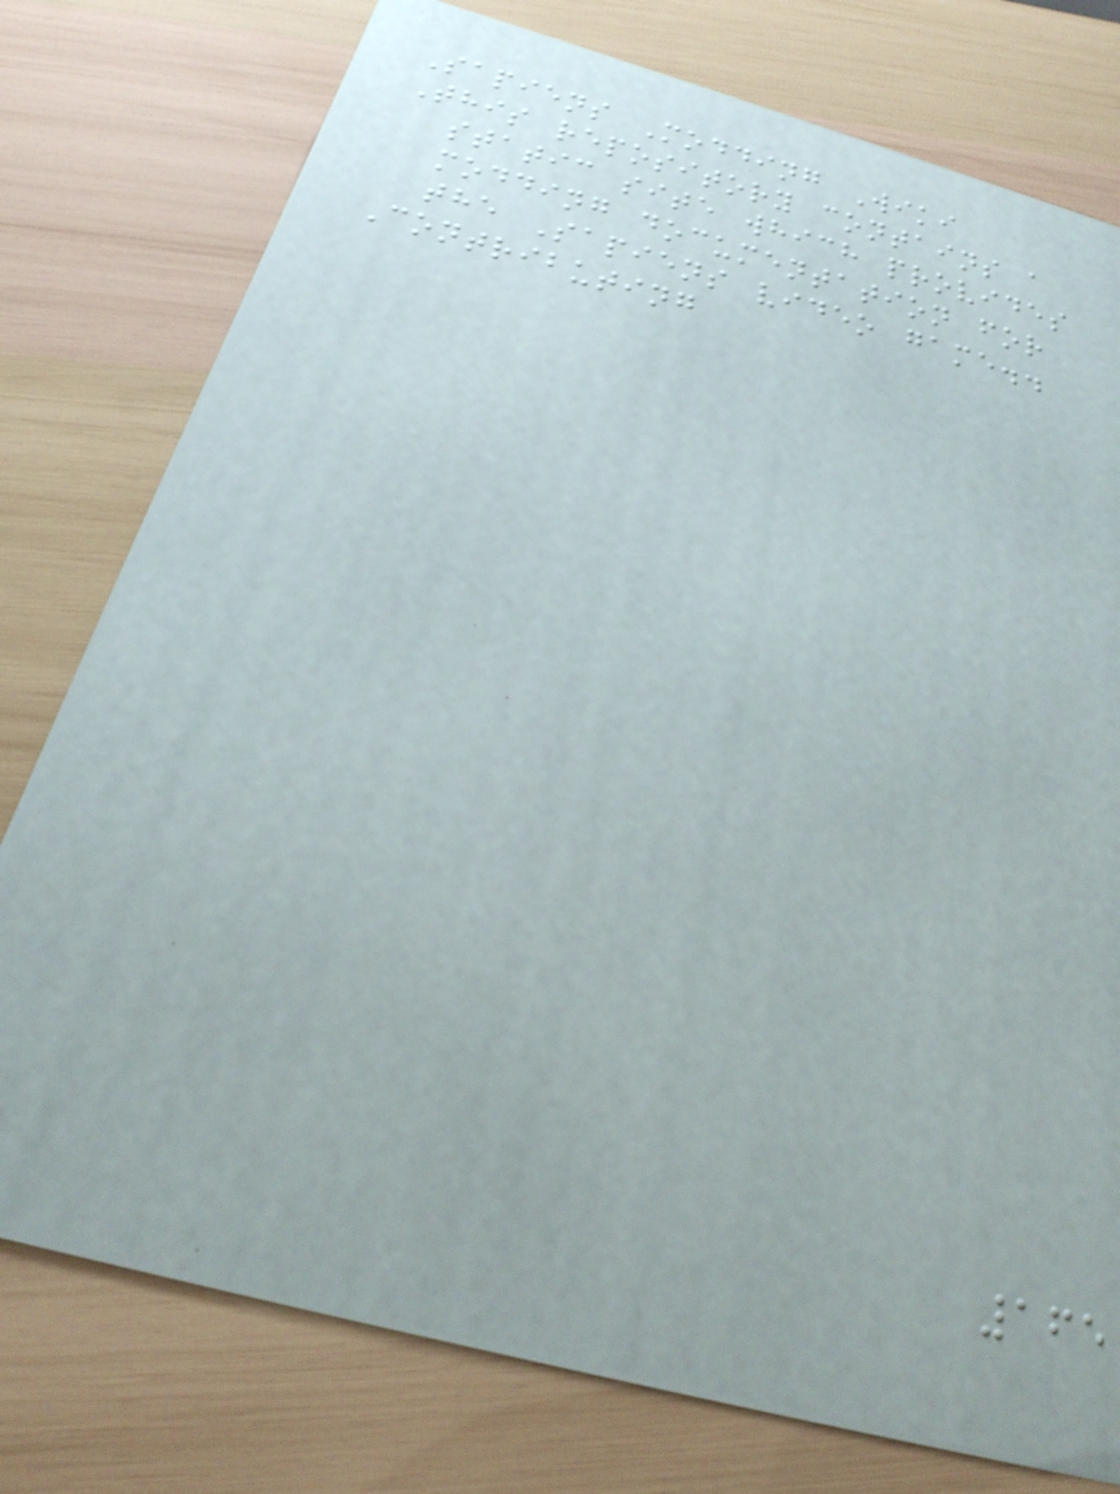Sapiens Modding Wiki
This repository contains a
static site which provides
modding documentation for
the Sapiens video game..
Contributing
165
